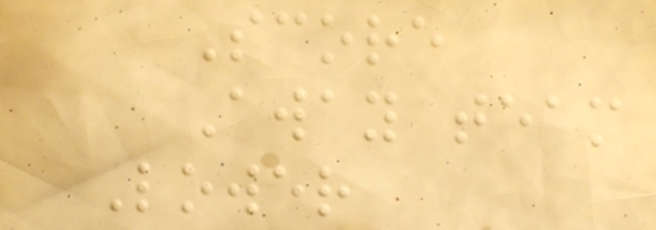Score
Away team
Lower
